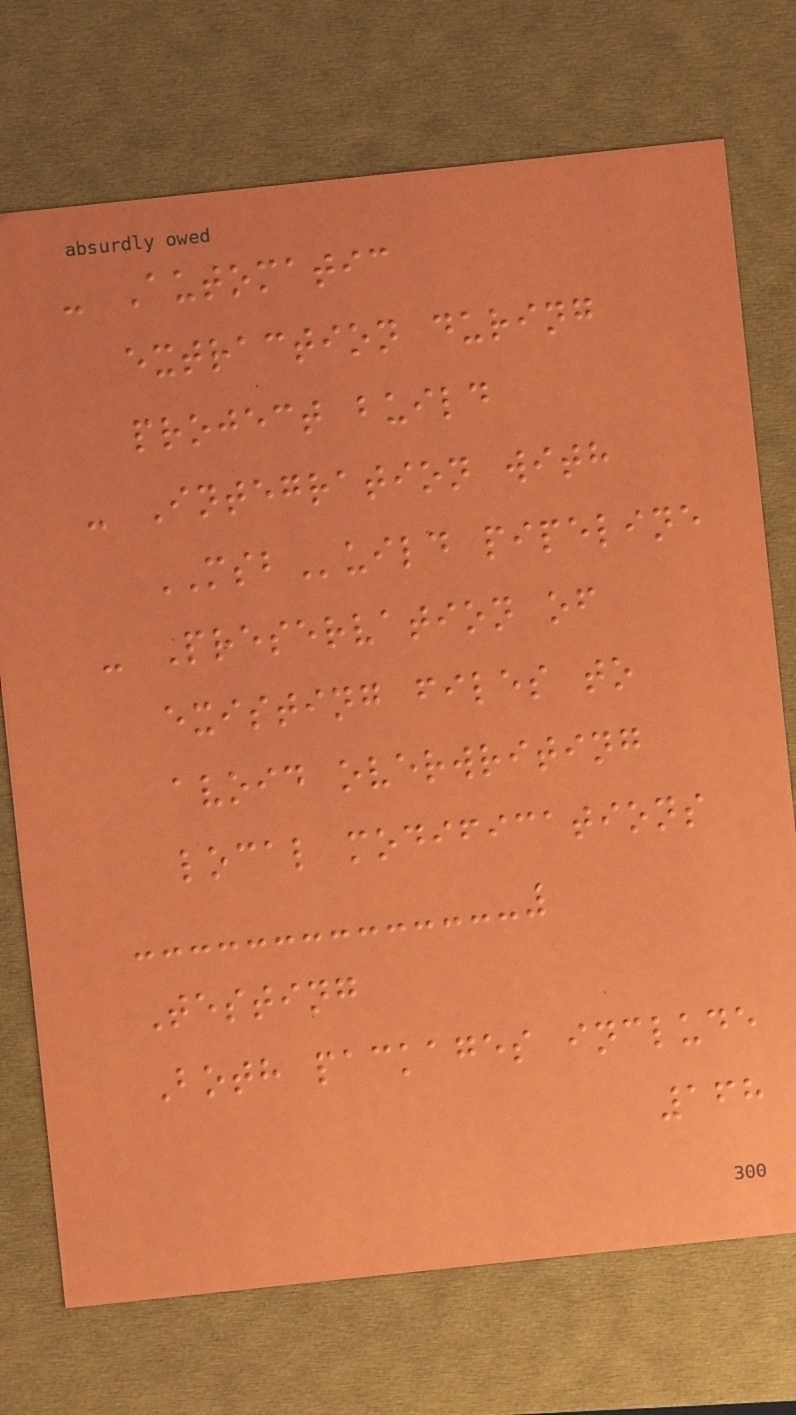- Automatic
extraction during
project build
- Integration with
MSBuild pipeline
- Preservation of
existing files to
avoid overwriting
local modifications
Testing
Both packages include
168
